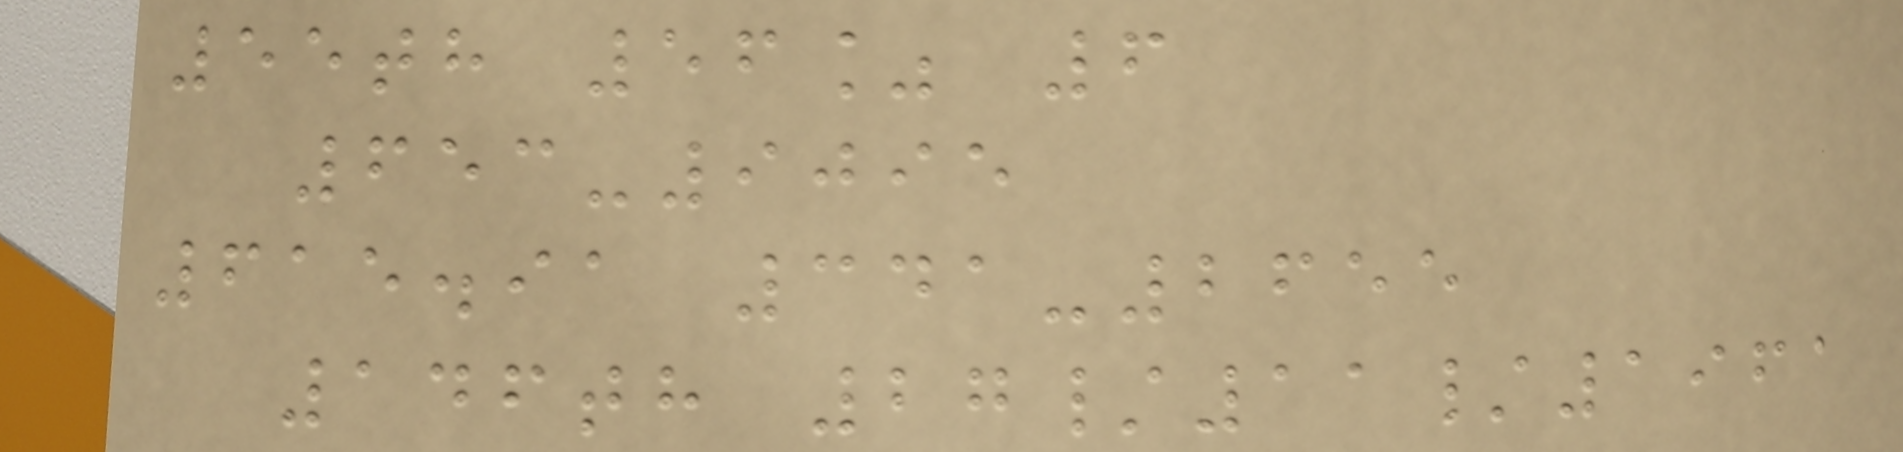55th 56% 6
653-9095
615.91 341-2655
146th 27/11/1961
